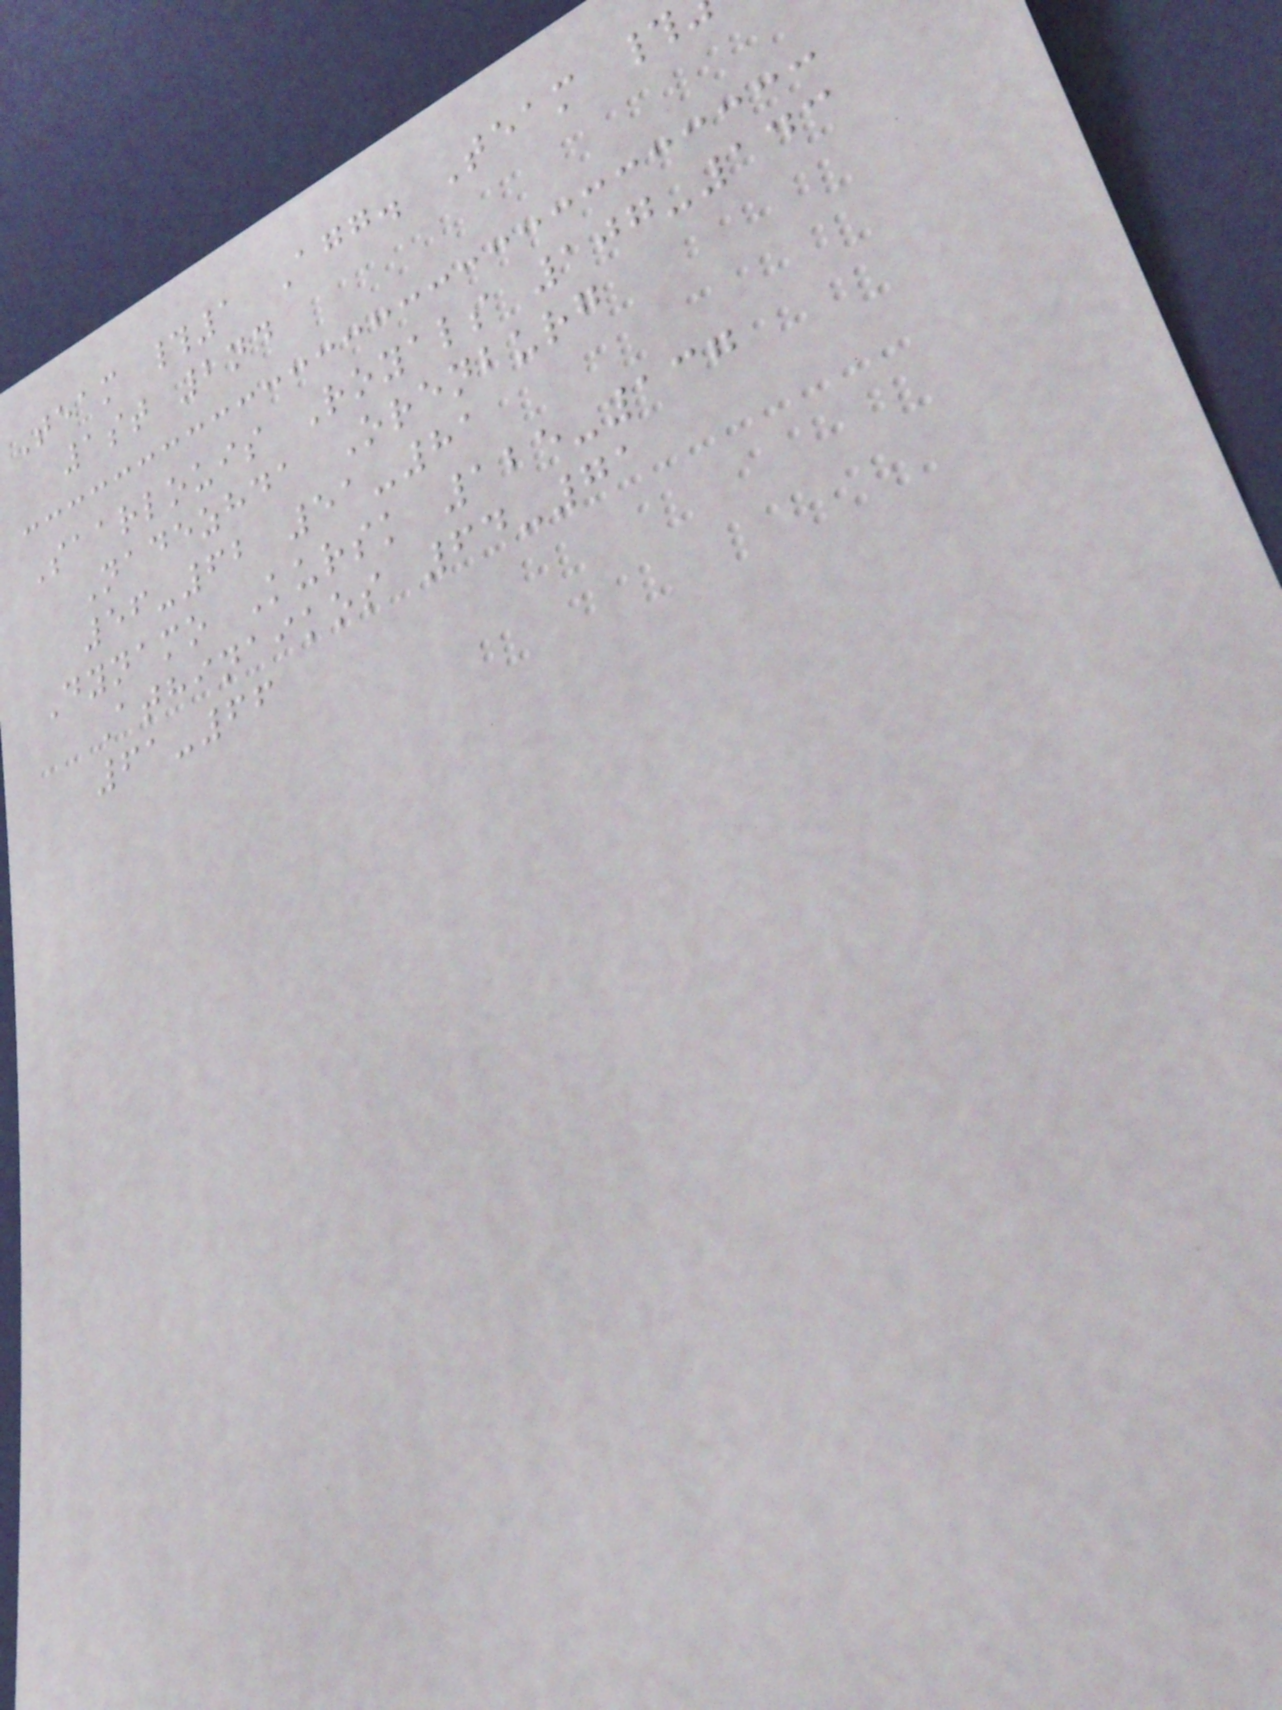Team #1 Agg. Team #
1st 2nd
Saarlouis Royals 107-143
Nadezhda Orenburg
56-62 51-81
Dynamo Kursk 125-137
Athinaikos 64-71
61-66
